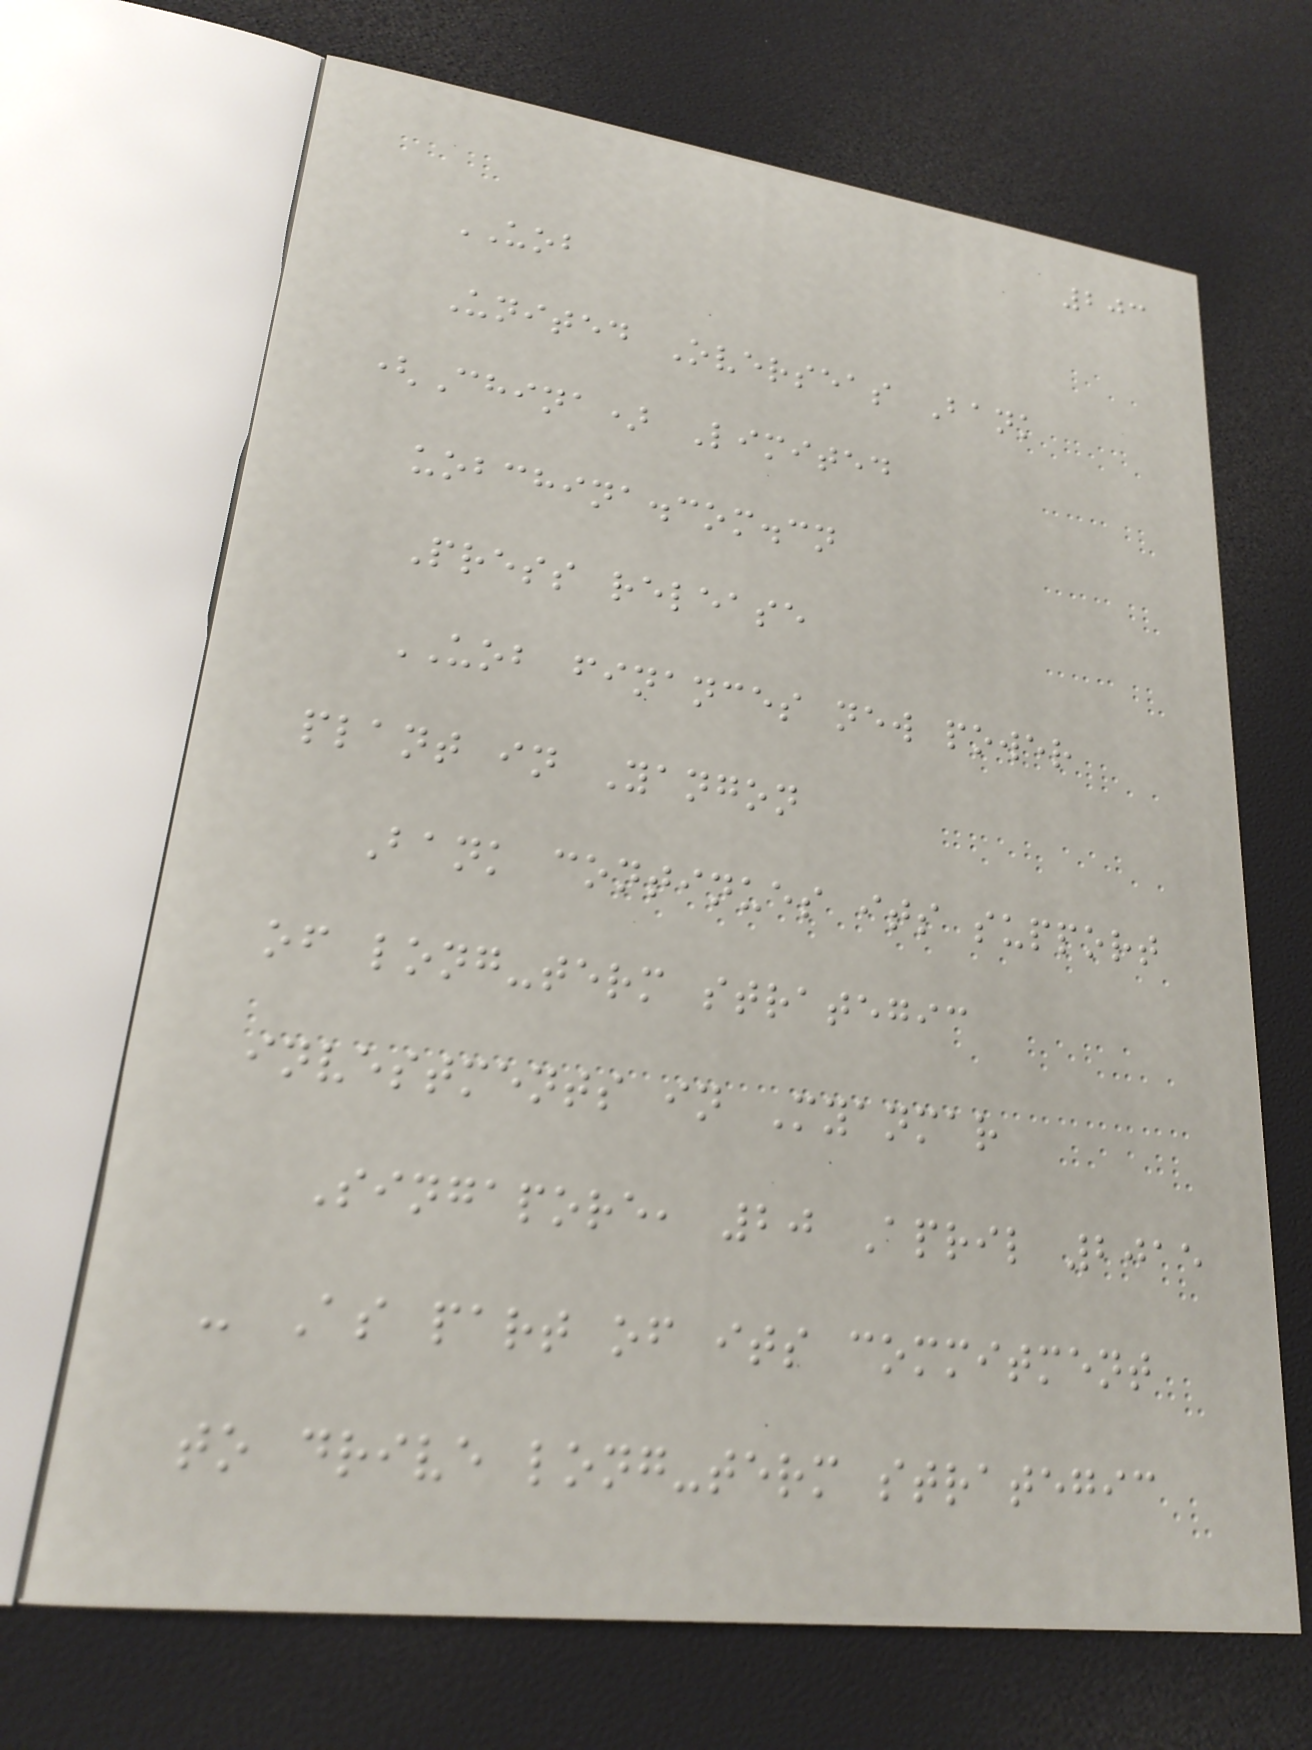203
UOB
United Overseas Bank
(China) Limited
uobchina.com.cn
Press release
UOB finances new power
plant in Yangon
Bank continues its support
of long-term strategic
investments in Myanmar
Singapore, 20 April 2015
- As part of its commitment
to drive long-term strategic
